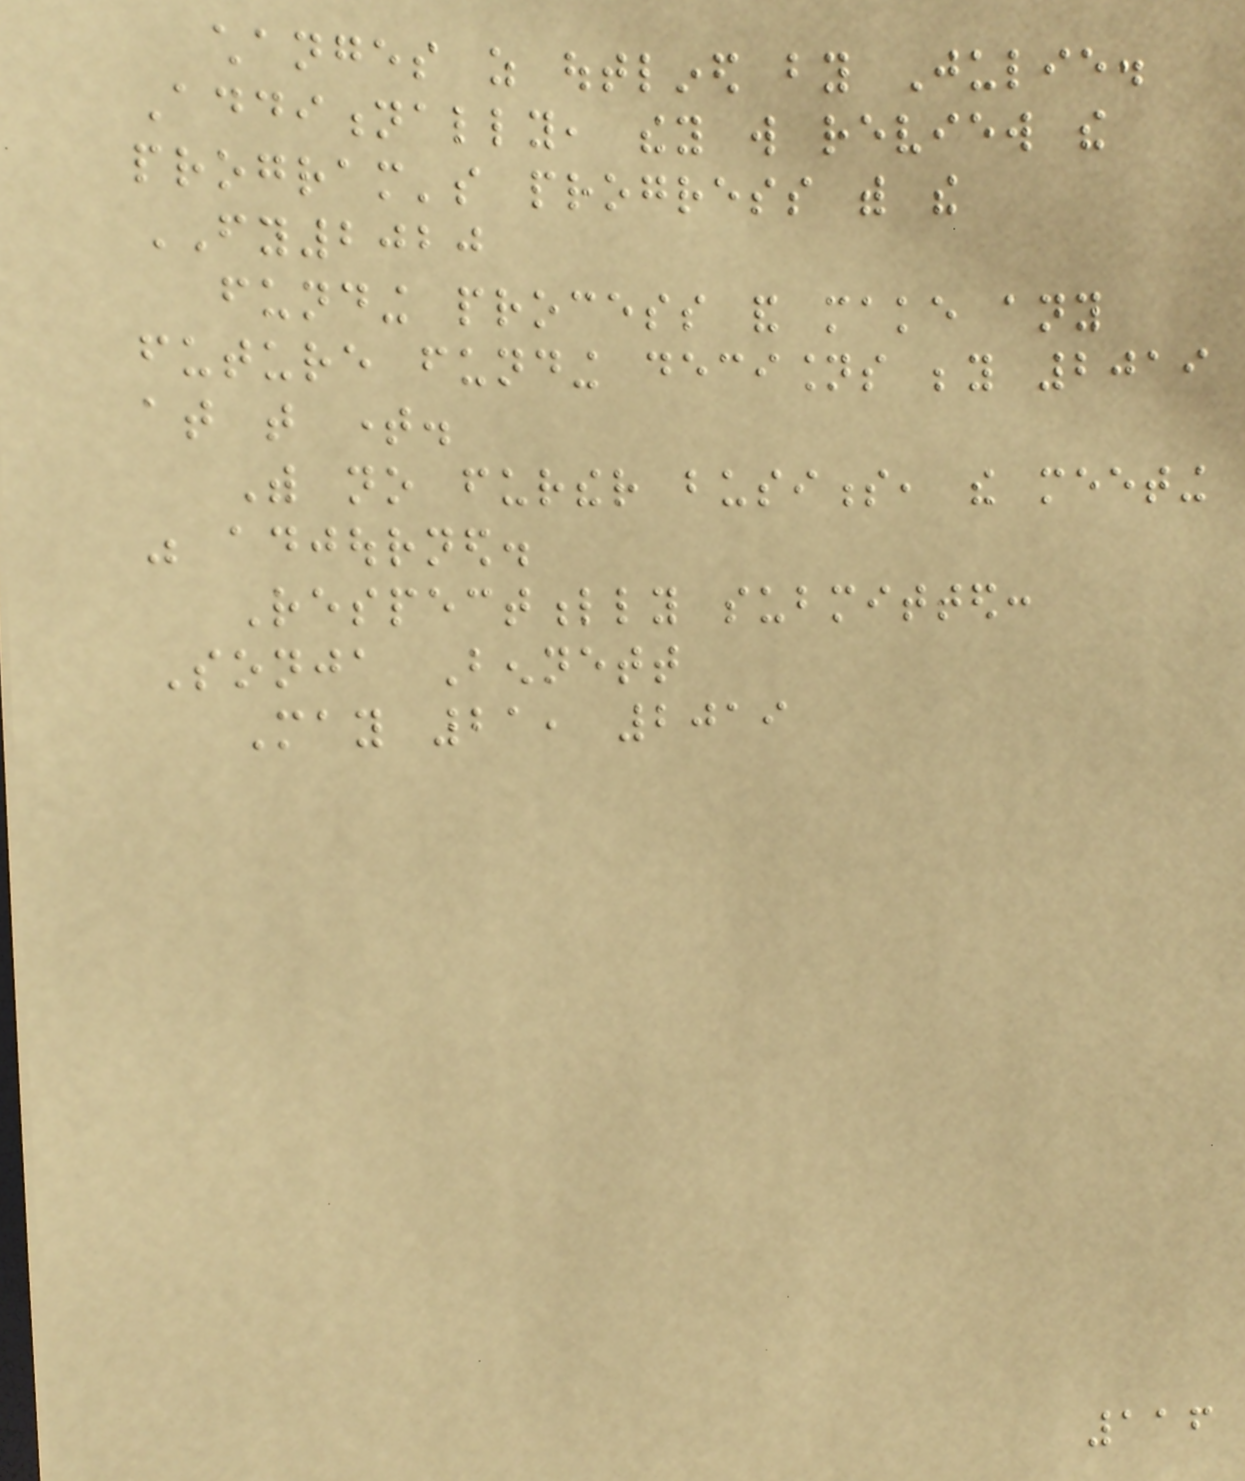changes as outlined by Julie.
Additionally, they will review the
program's progress with the
FY2020
funding process and make any
future funding decisions beyond 2019
at that time.
With no further business, the meeting
was adjourned.
Respectfully submitted:
Sonja Bennett
May 21, 2019
116
